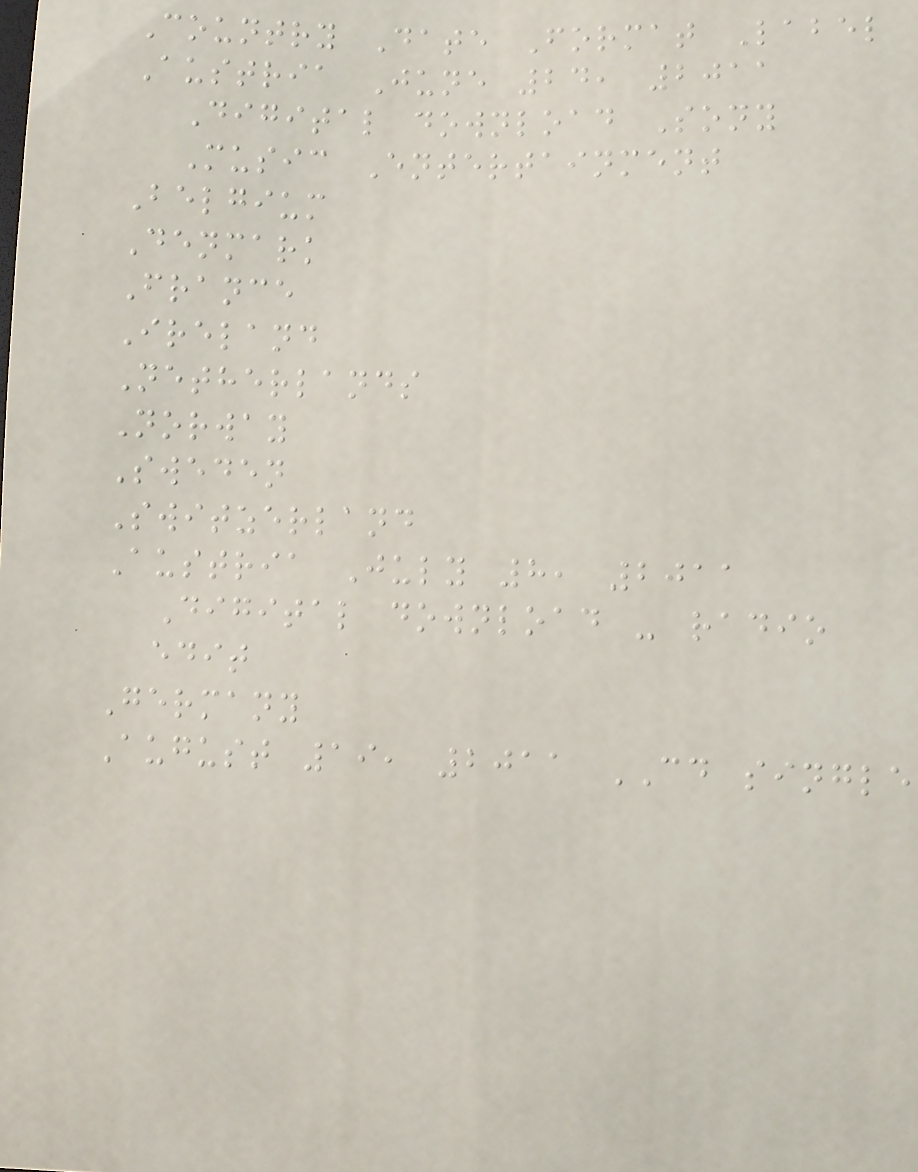Country Date Format Label
Austria June 24, 2011
Digital download Sony
Music Entertainment
Belgium
Denmark
France
Ireland
Netherlands
Norway
Sweden
Switzerland
Austria July 8, 2011
Digital download - radio
edit
Germany
August 19, 2011 CD single
